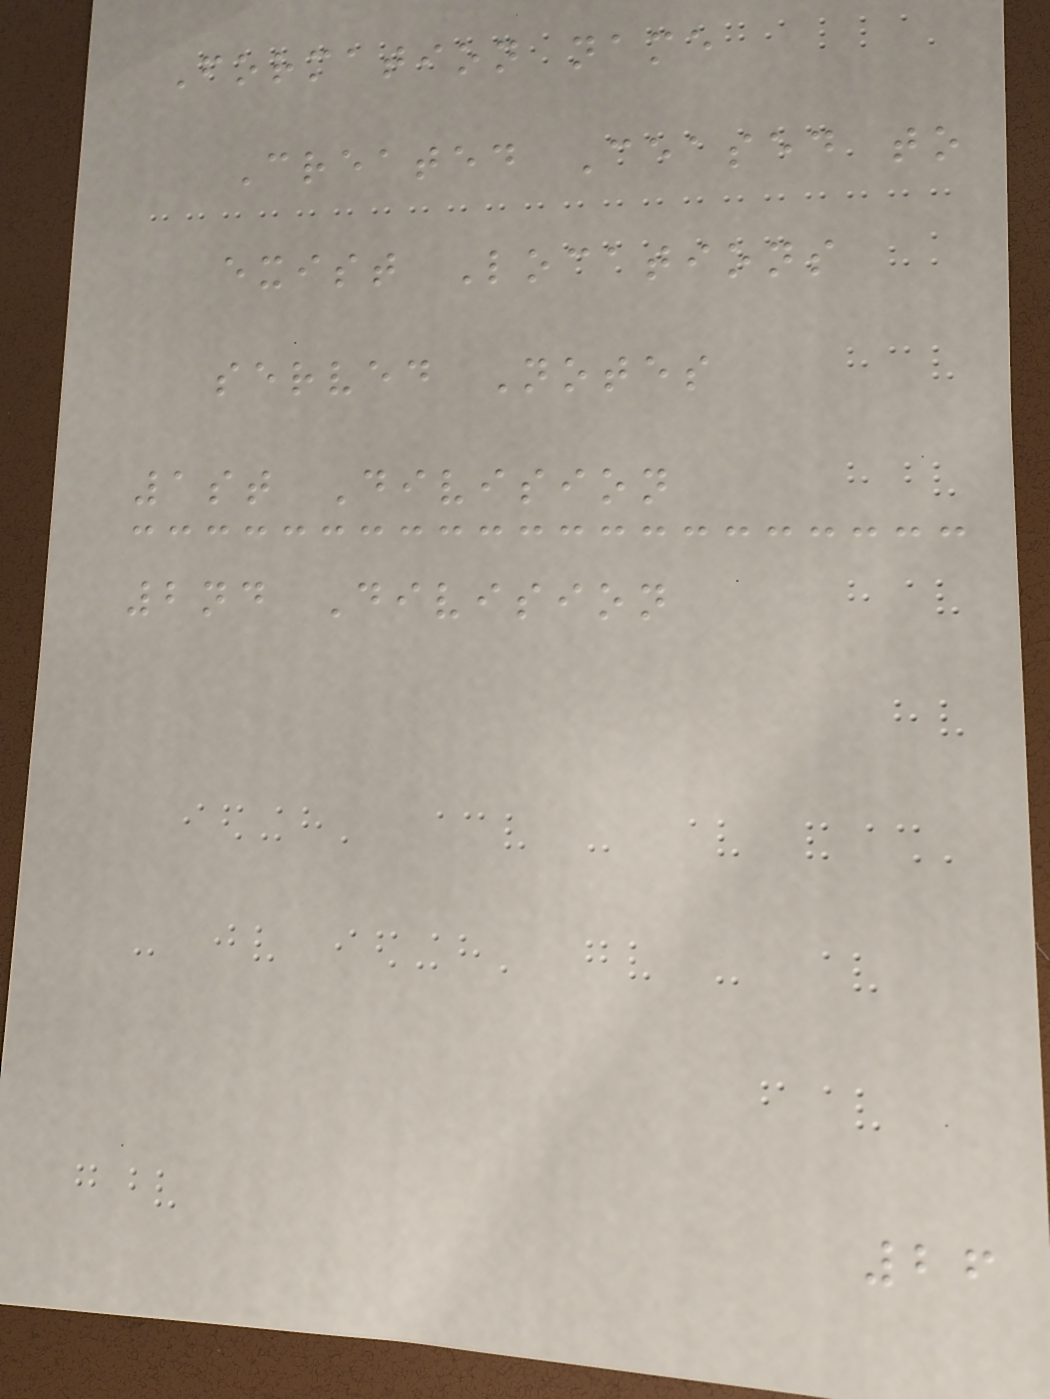Formation name
Created Ceased to
exist Locations
served Notes
1st Division
2nd Division
26
